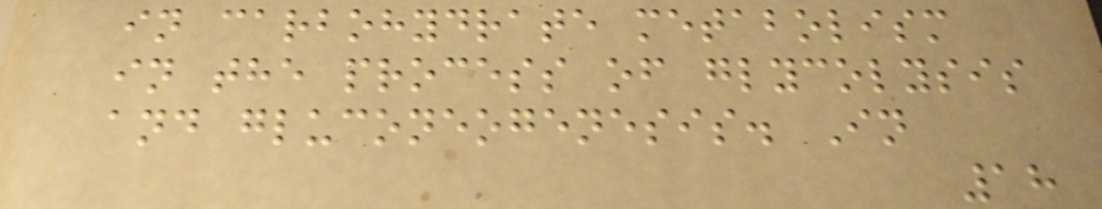in carbohydrate metabolism
in the process of glycolysis
and gluconeogenesis. In
18
